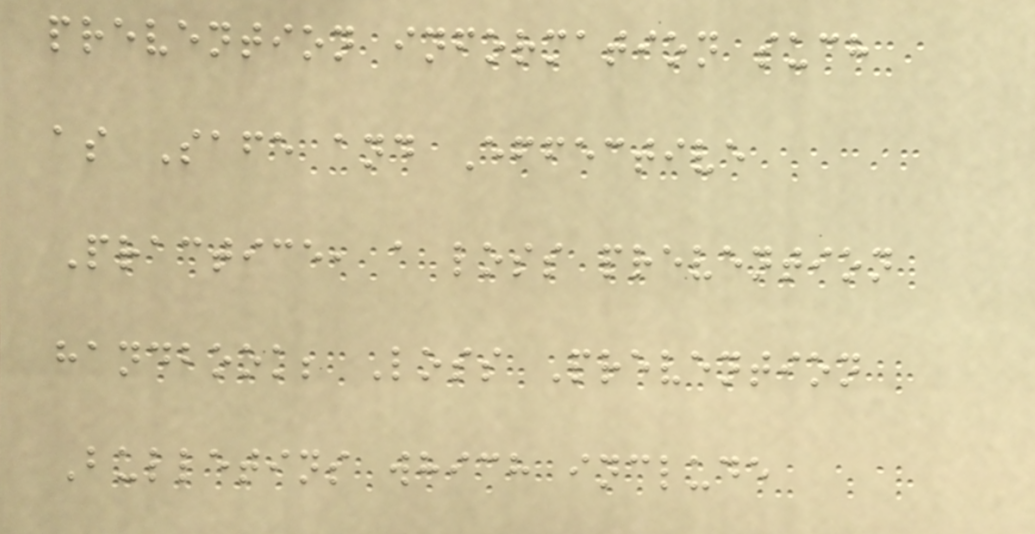prevention information such
as Safe and Effective
Practice, a loss prevention
handbook; Loss Prevention
Bulletins which include
